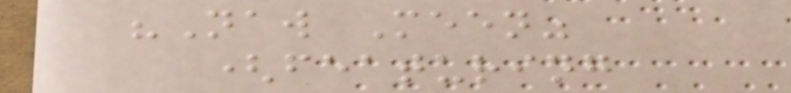"Naw Meen"
(featuring
